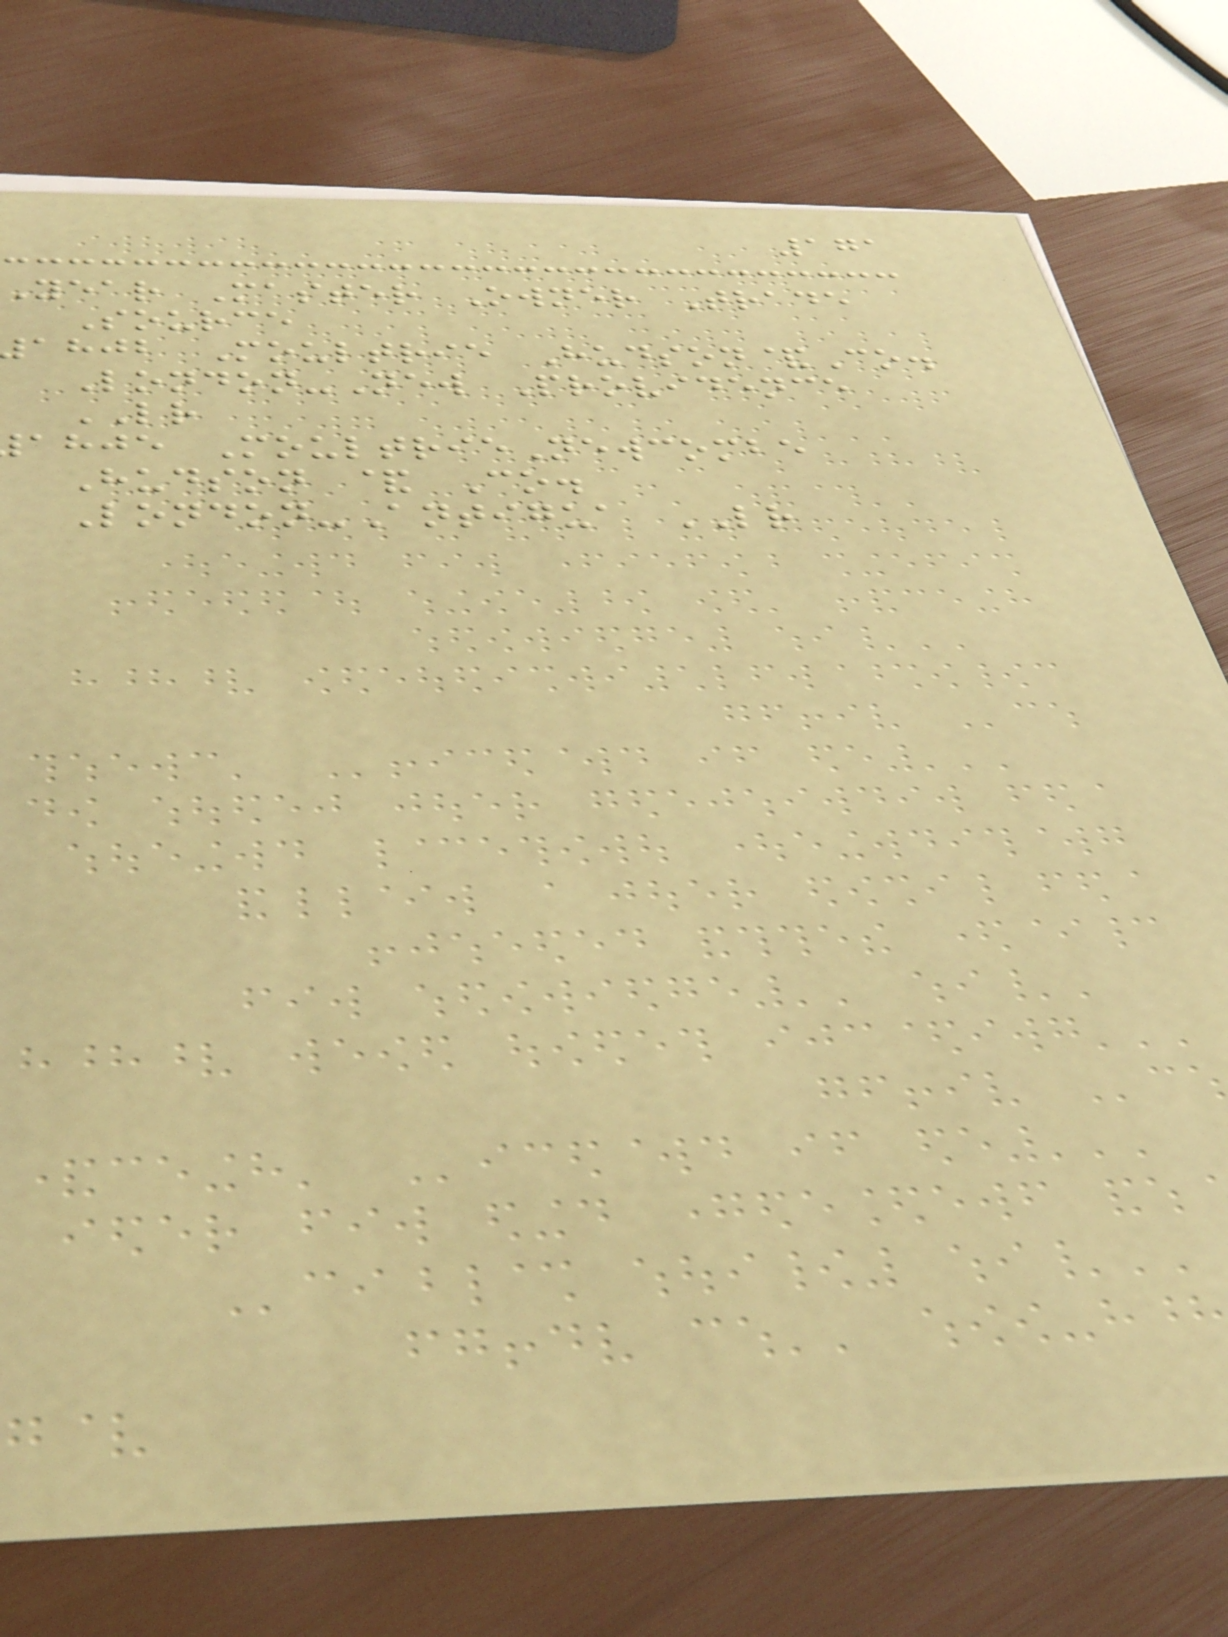171
Year Master Owner Trade
Source
ahjb Moultrie Hudson&Co.
London-New Providence
LR
ahje MoultrieNewcombe
Hudson & Co.
London-Antigua LR
